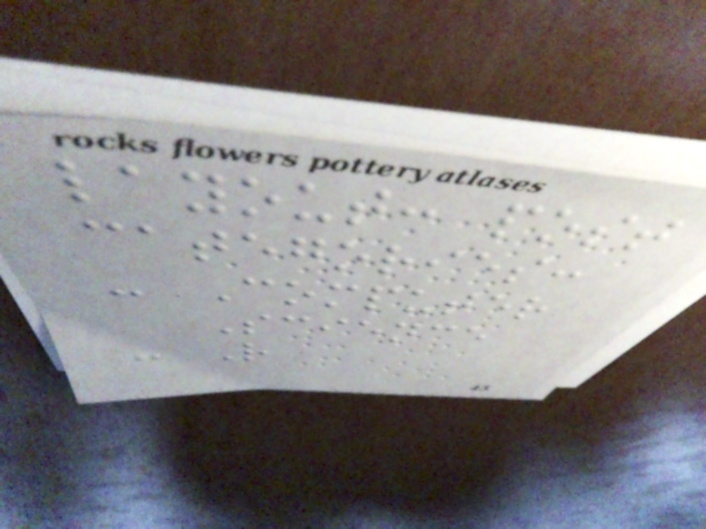layout: post
categories:
- Computer
Science
- R
